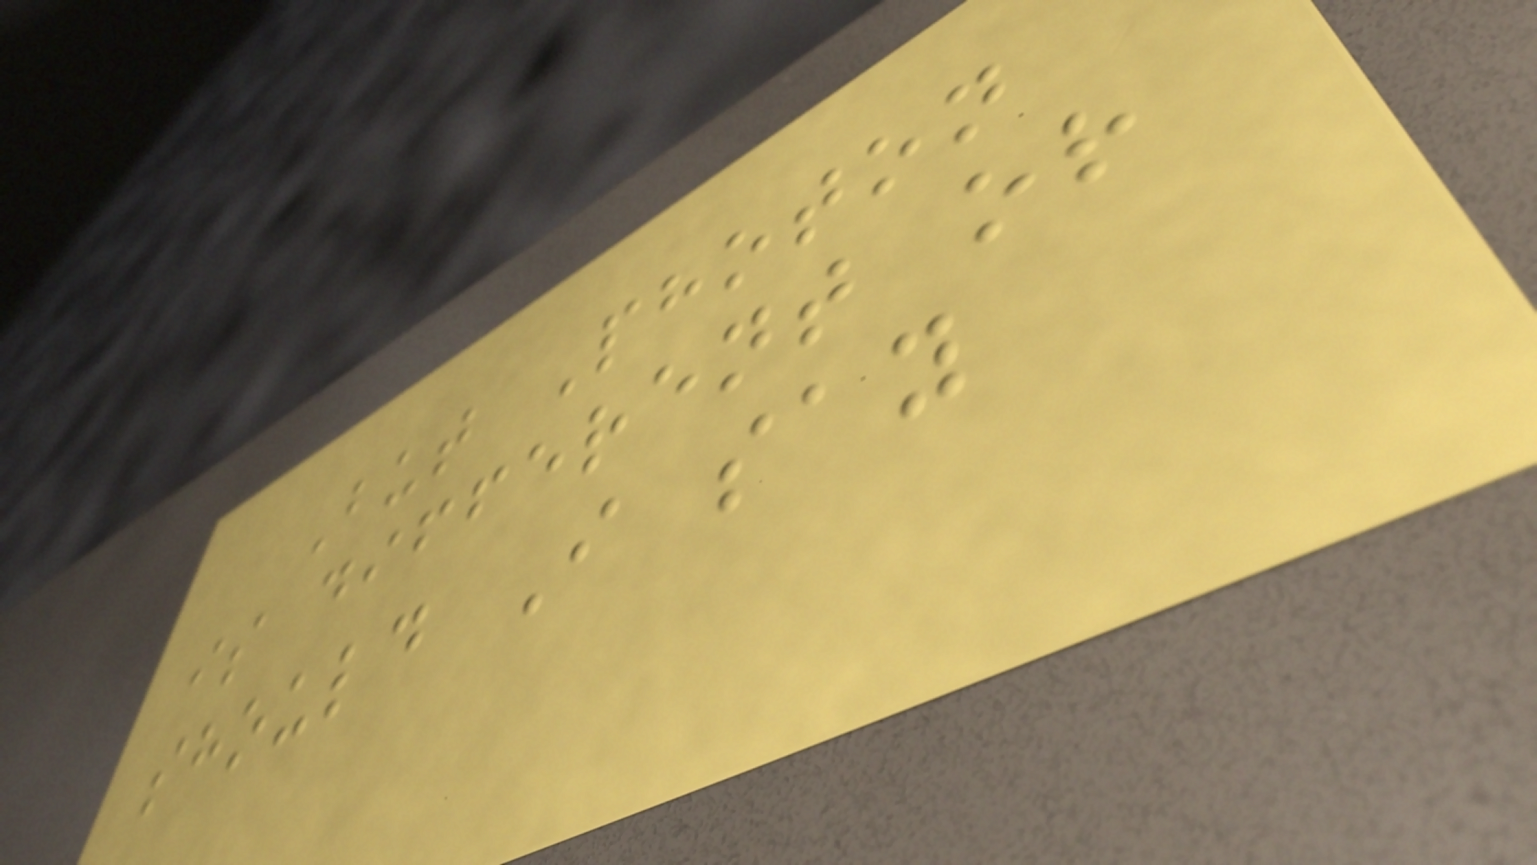But Photon
is different or
should I say
